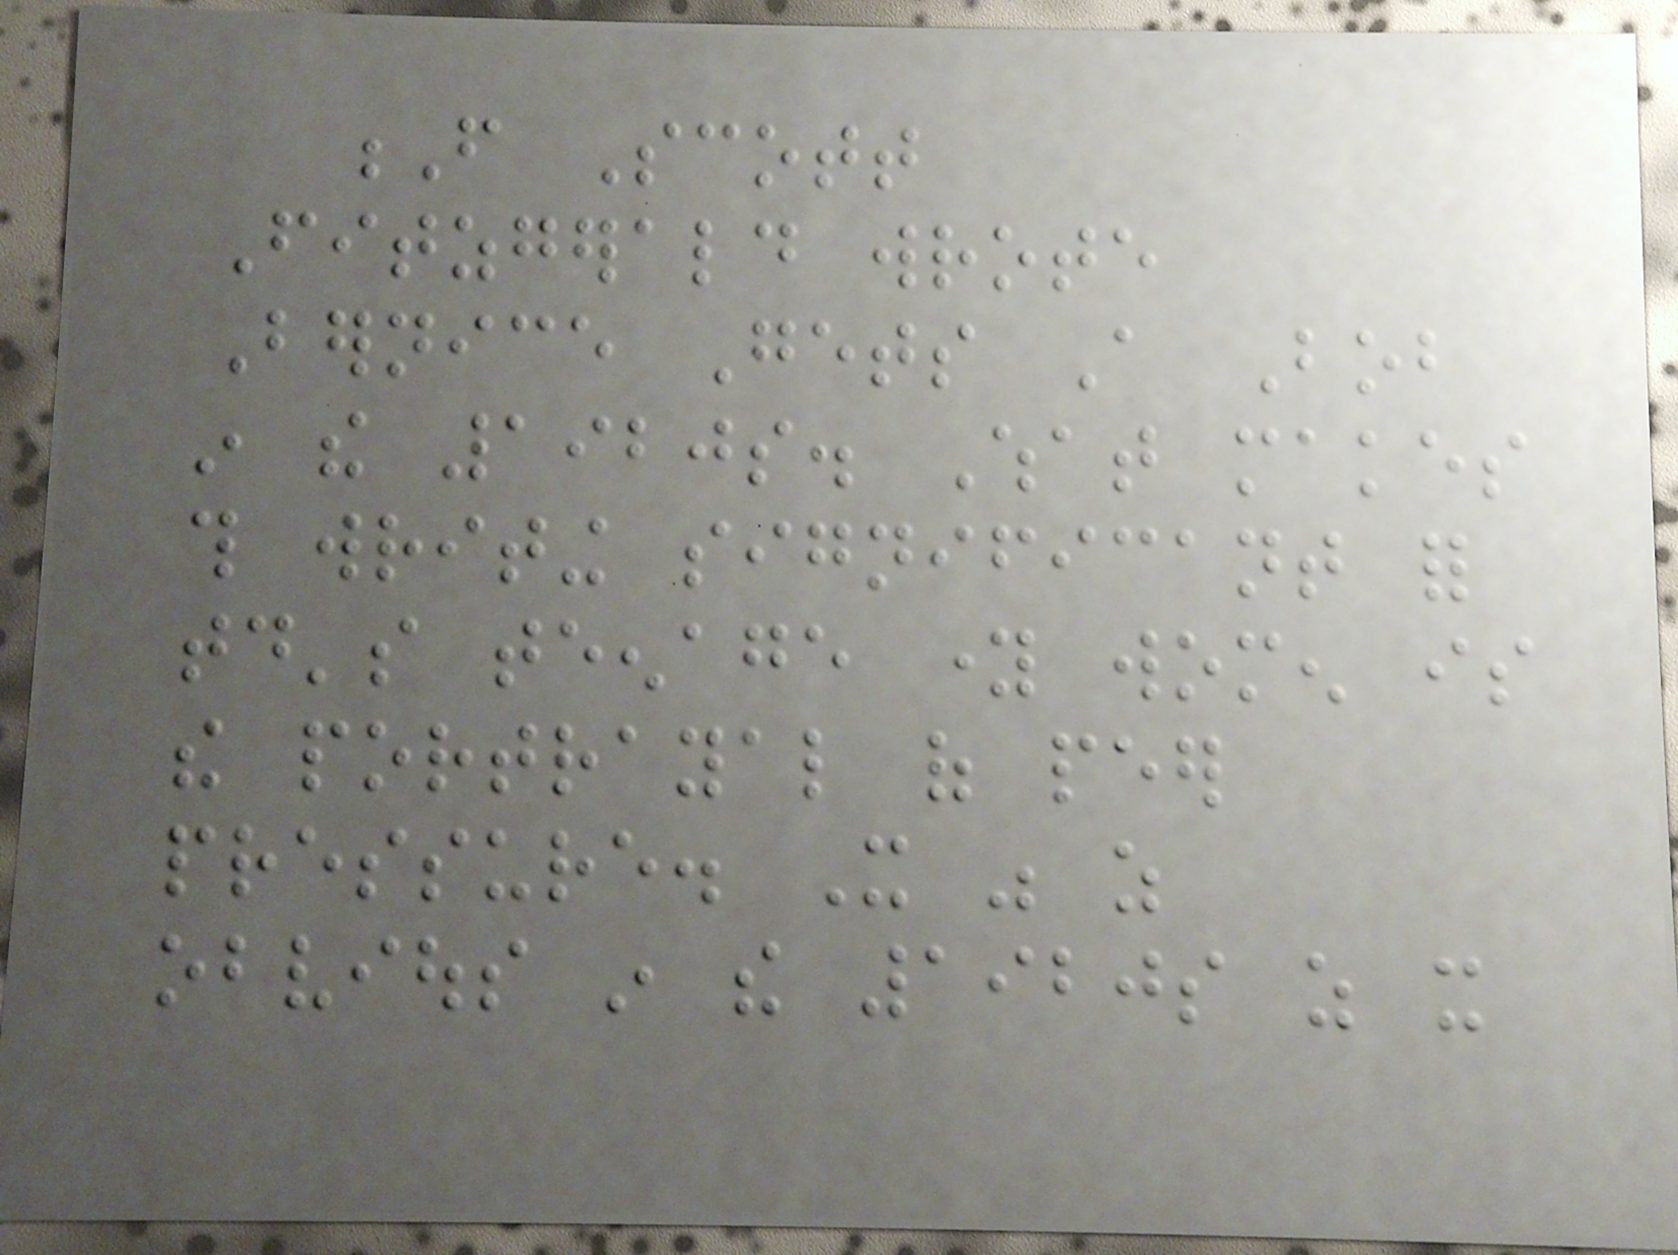F Scott
Fitzgerald wrote
Bernice Gets A Bob
in the 1920s. What makes
this writing significant for
today's teenage young women is
the portrayal of peer
pressure. It was as
obvious in the 1920s as it
